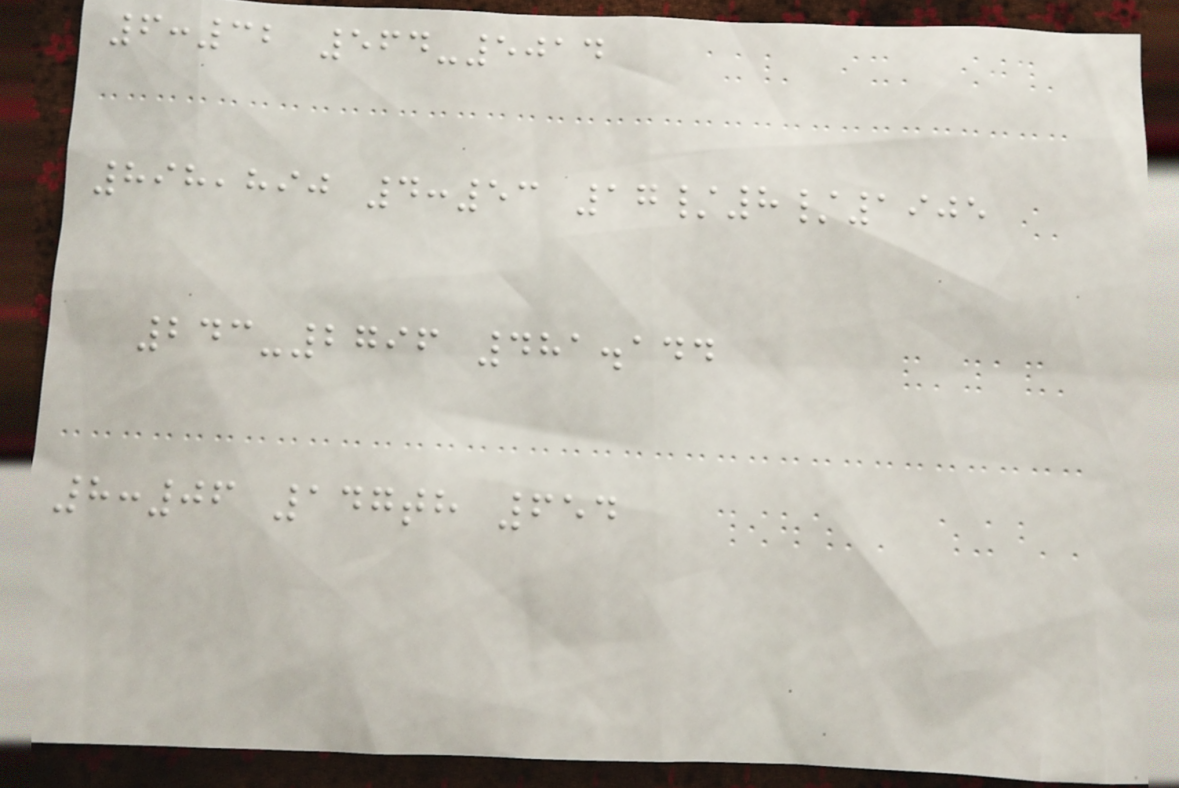6:32 564-5014
898,890 4:53 17/8/1905
243-2796 481.144
8:06 147th 654
